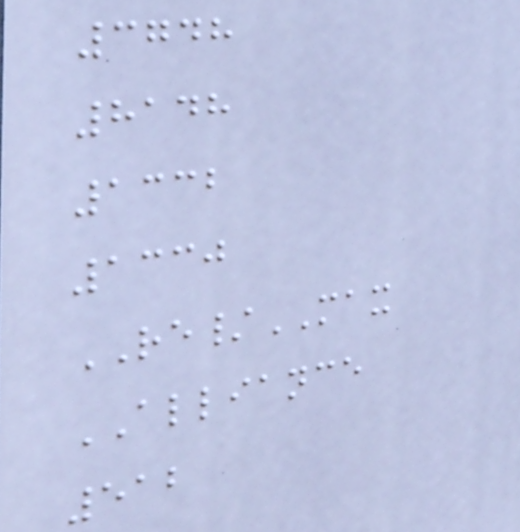3748
8148
1332
1330
RE/MAX
ALLIANCE
512
